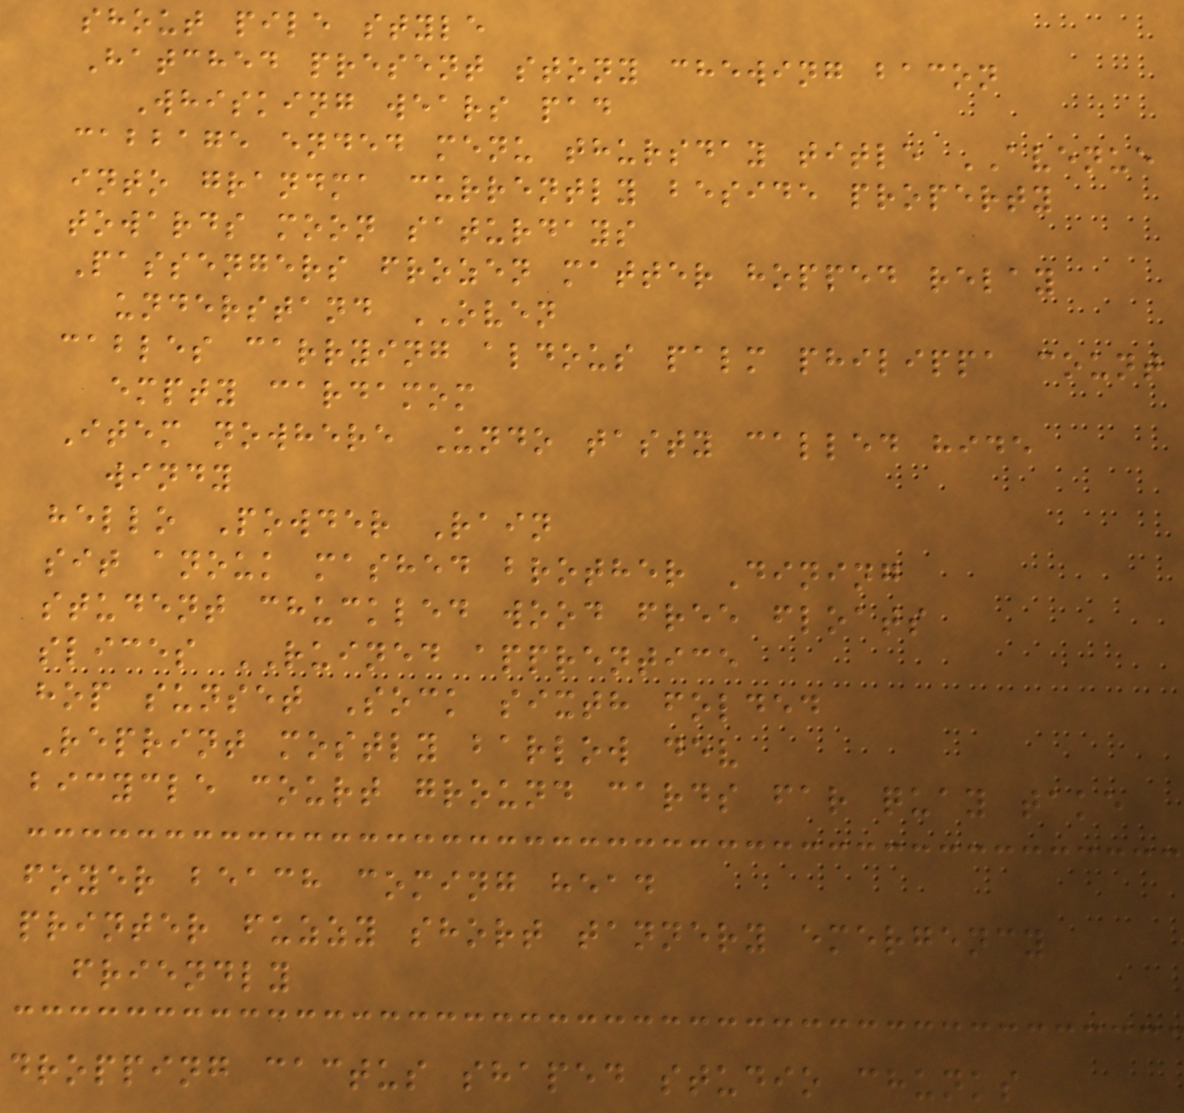shout pile style
Hatched present stony chewing bacon
Whisking wears pad
cabbage ended menu thursday title AVENUE
into grandma currently beside property
towards moon saturdays
Passengers frozen matter hopped relay
understand OVEN
cables carrying aldous palm philippa count
empty cardamom
Item nowhere Undo tasty called hide
windy
hello Powder Rain
sit anouk mashed brother Dining
student chuckled wood free floats
slices RUINED apprentice
hop sunset Sock sixth folded
Reprint mostly barlow dev
bicycle court ground cards far quay take
foyer beach coming head
printer fuzzy short tannery emergency
friendly
dropping cactus shaped studio chunks
